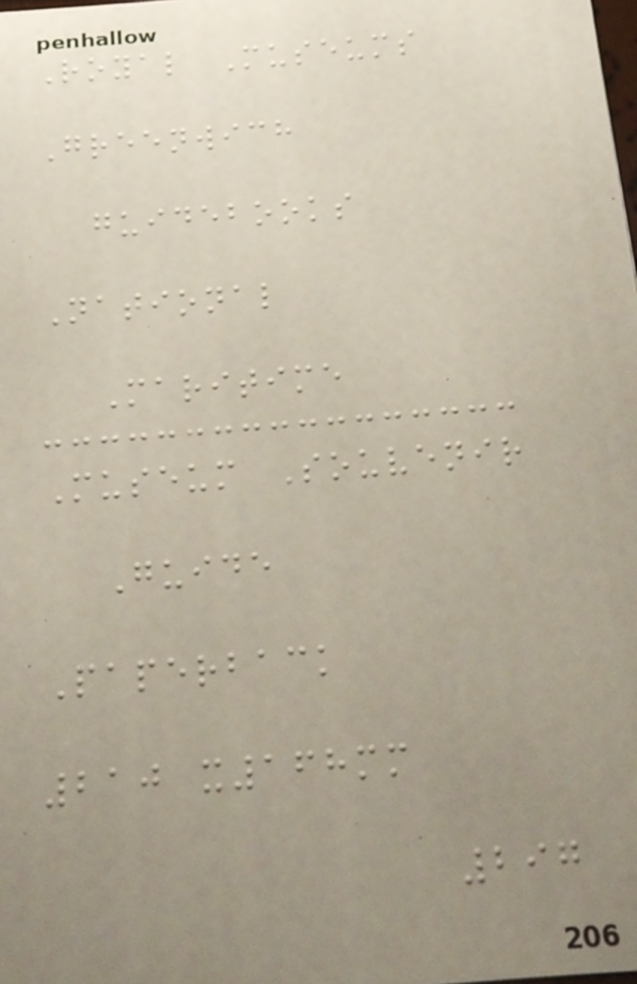Royal Museums
Greenwich
guidebooks
National
Maritime
Museum Souvenir
Guide
Paperback
210 x168mm
297
